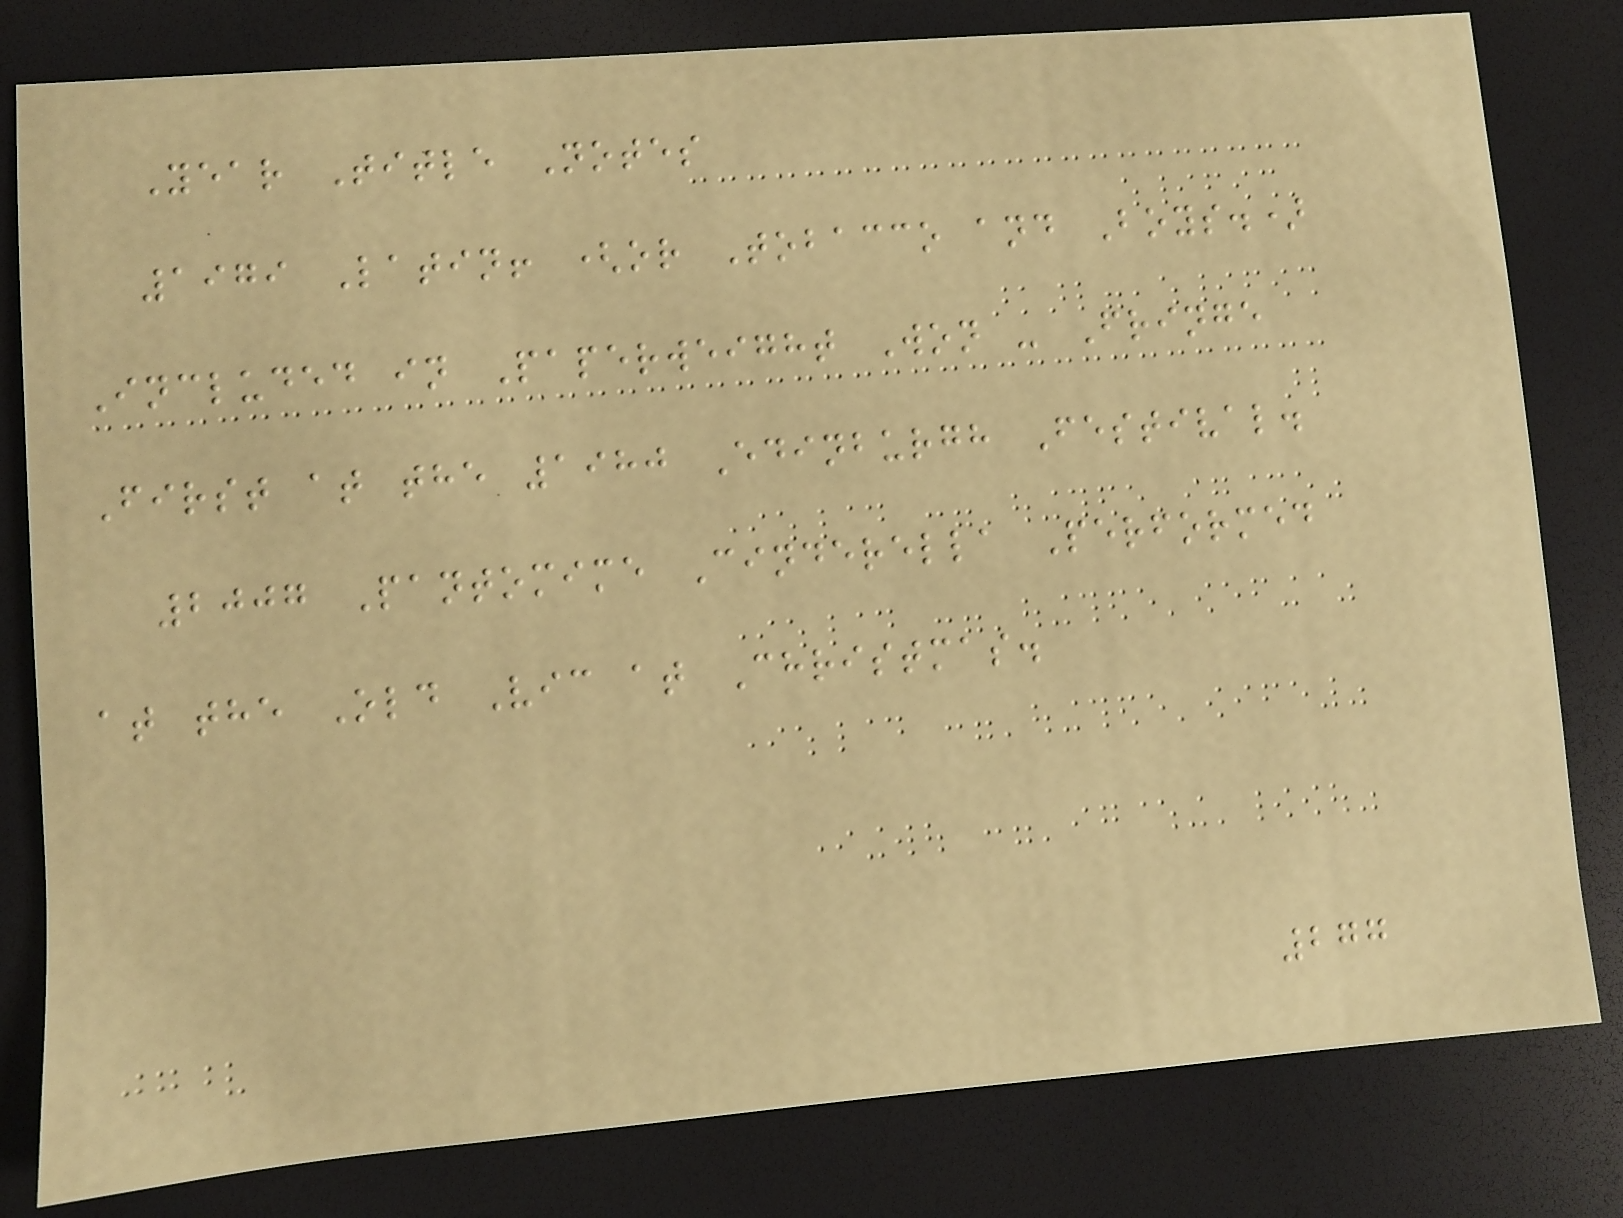Year Title Notes
1979 Latin! (or Tobacco and Boys.)
Included in Paperweight Won - Fringe
First at the 1980 Edinburgh Festival.
2007 Pantomime Cinderella Performed
at the Old Vic at Christmas.
277
